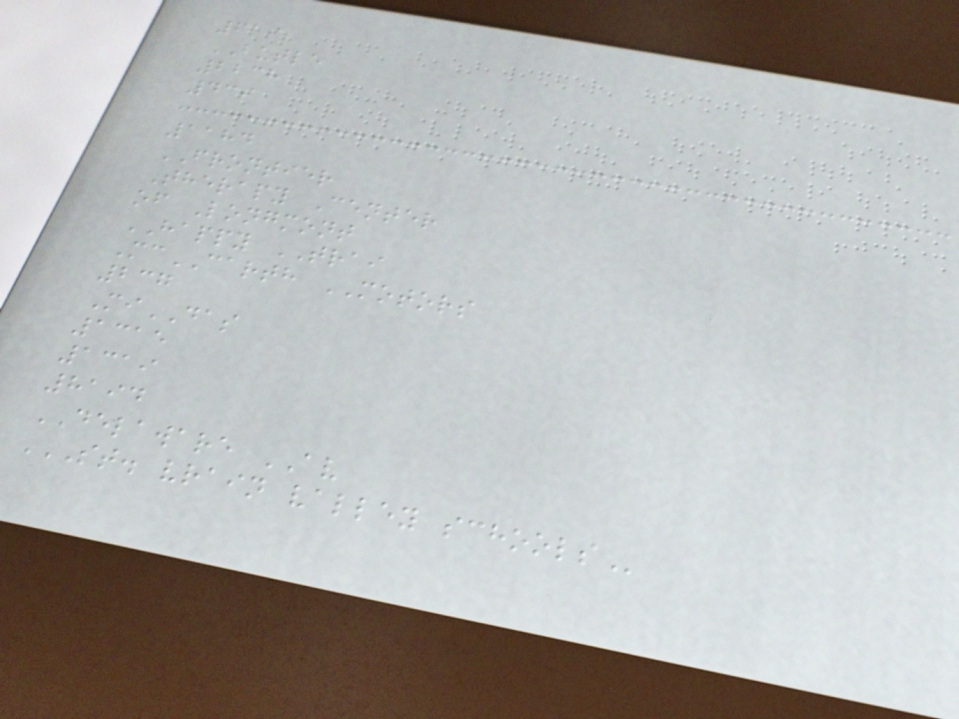619
BUTLE
2238
439
1184
FRONTIER
Therapy Center
of Longmont
HAPPY TRAI
McCARTH MOTORS
237
MiDAS
1315
1319
8194
DELAWARE AV
ST. VRAIN VALLEY SCHOOLS
